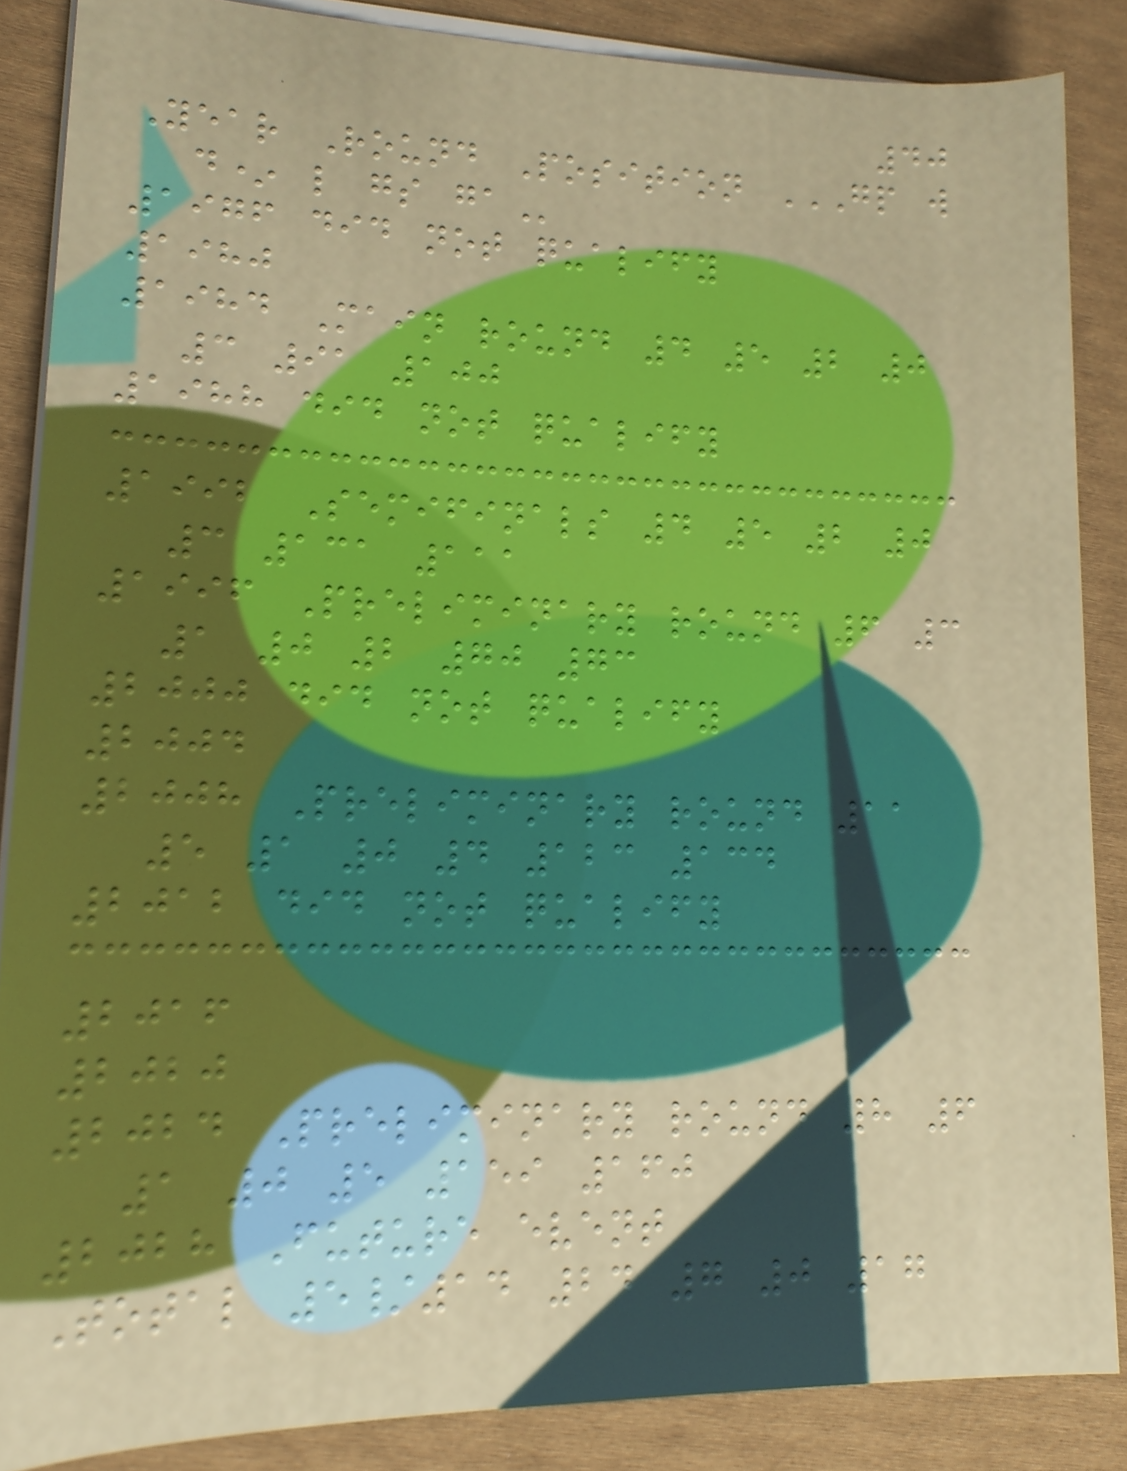40
Year Round Position GP W
D* L GS GA
1976 did not qualify
1980
1984 Main round 4 5 2 0
3 91 100
1988 did not qualify
1992 Semifinals 4 5 2 0
3 131 111
1996 Preliminary round 6 3
1 0 2 70 73
2000 did not qualify
2004
2008 Preliminary round 11
5 1 0 4 123 134
2012 did not qualify
2016
2020
2024 Preliminary round 8 6
1 0 5 159 160
2028 Future event
Total 5/14 24 7 0 17
